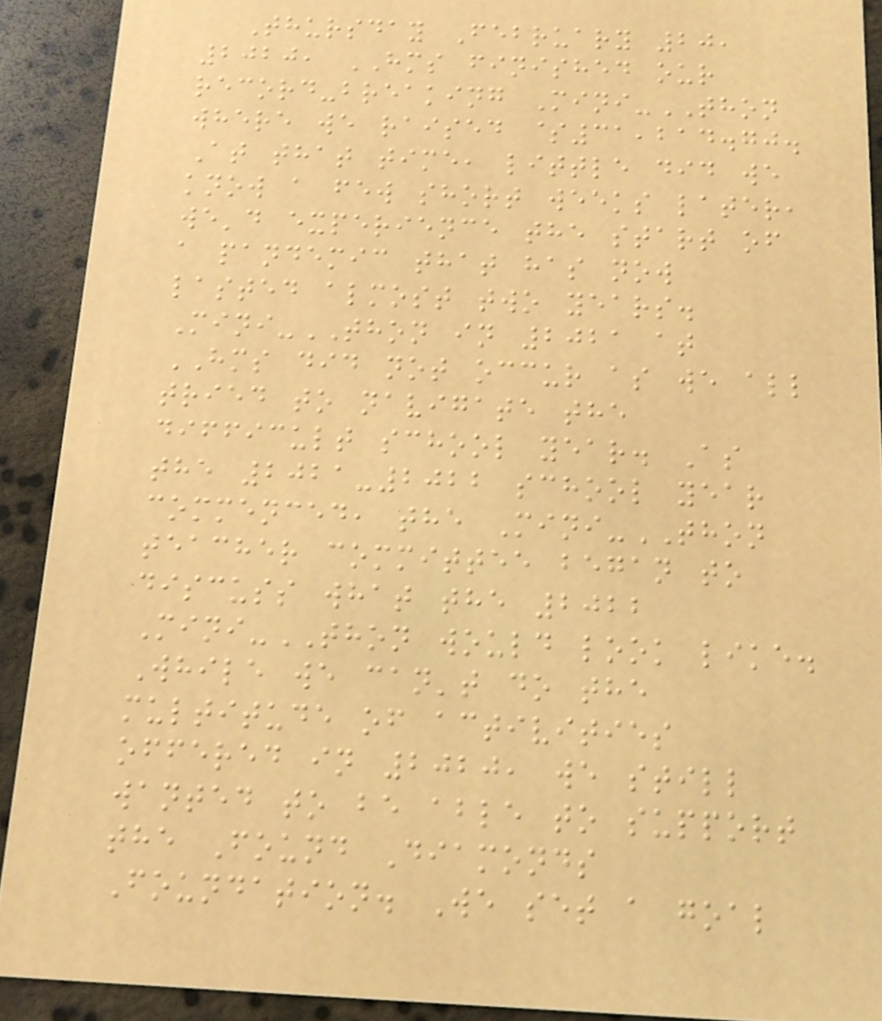Thursday February 20,
2020, HMS finished our
record-breaking Mini-THON
where we raised $31,214.70.
At that time, little did we
know a few short weeks later,
we'd experience the start of
a pandemic that has now
lasted almost two years.
Mini-THON in 2021 at
HMS did not occur as we all
tried to navigate the
difficult school year. As
the 2021-2022 school year
commenced, the Mini-THON
teacher committee began to
discuss what the 2022
Mini-THON would look like.
While we can't do the
multitude of activities
offered in 2020, we still
wanted to be able to support
the Found Diamonds
Foundation. We set a goal
